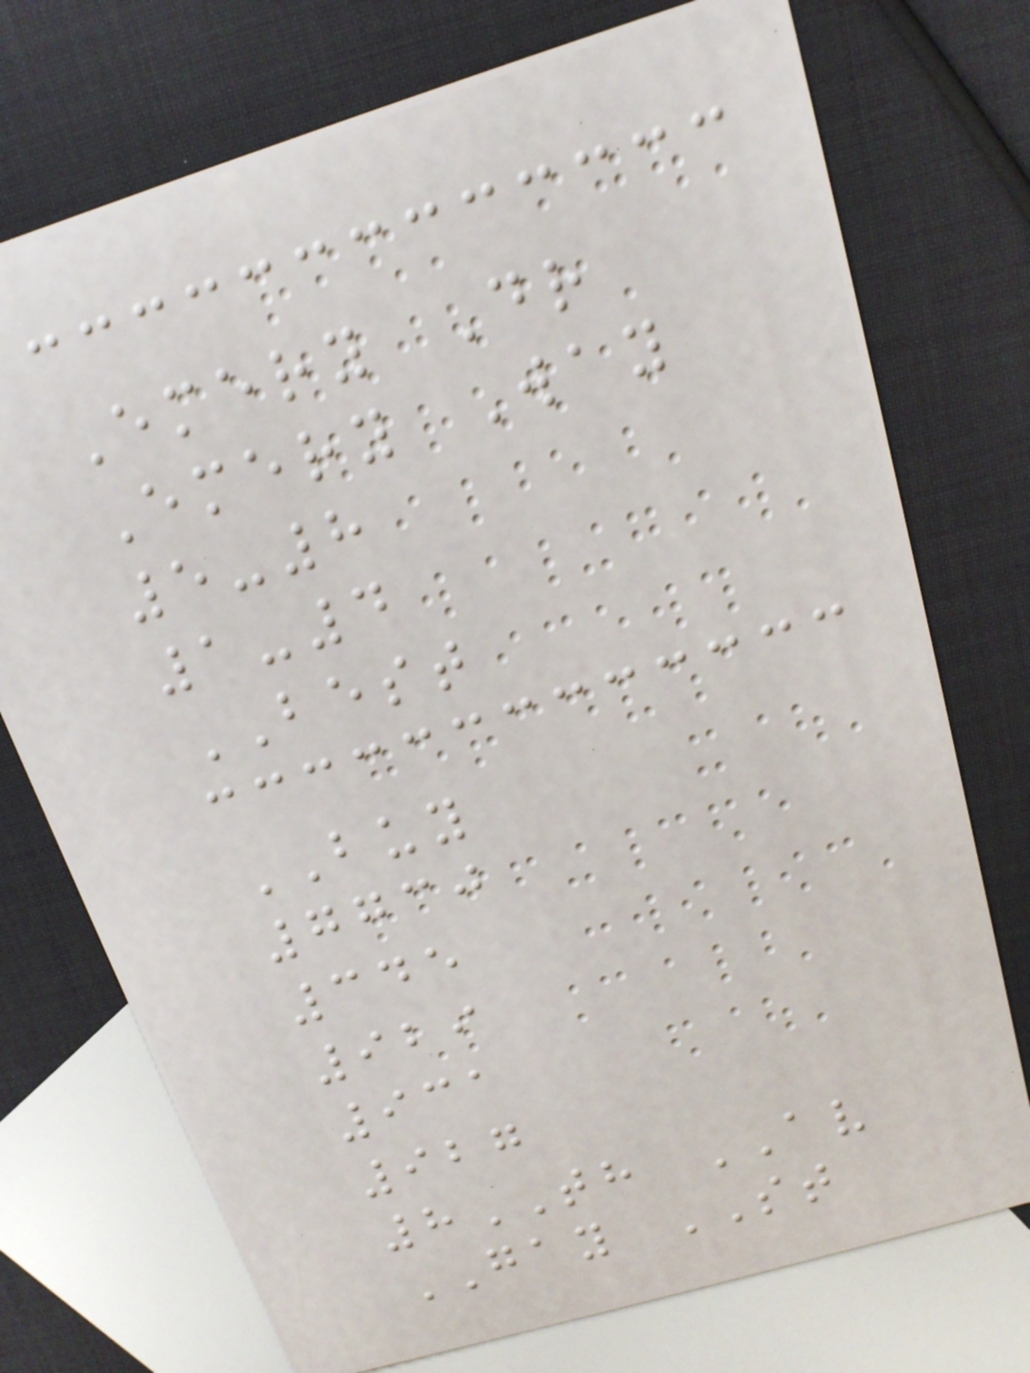Emery Dr
Emery Way
5-8
1-4
BEST
BUY
7730
345
929
931
927
8TH AV
GAY ST
